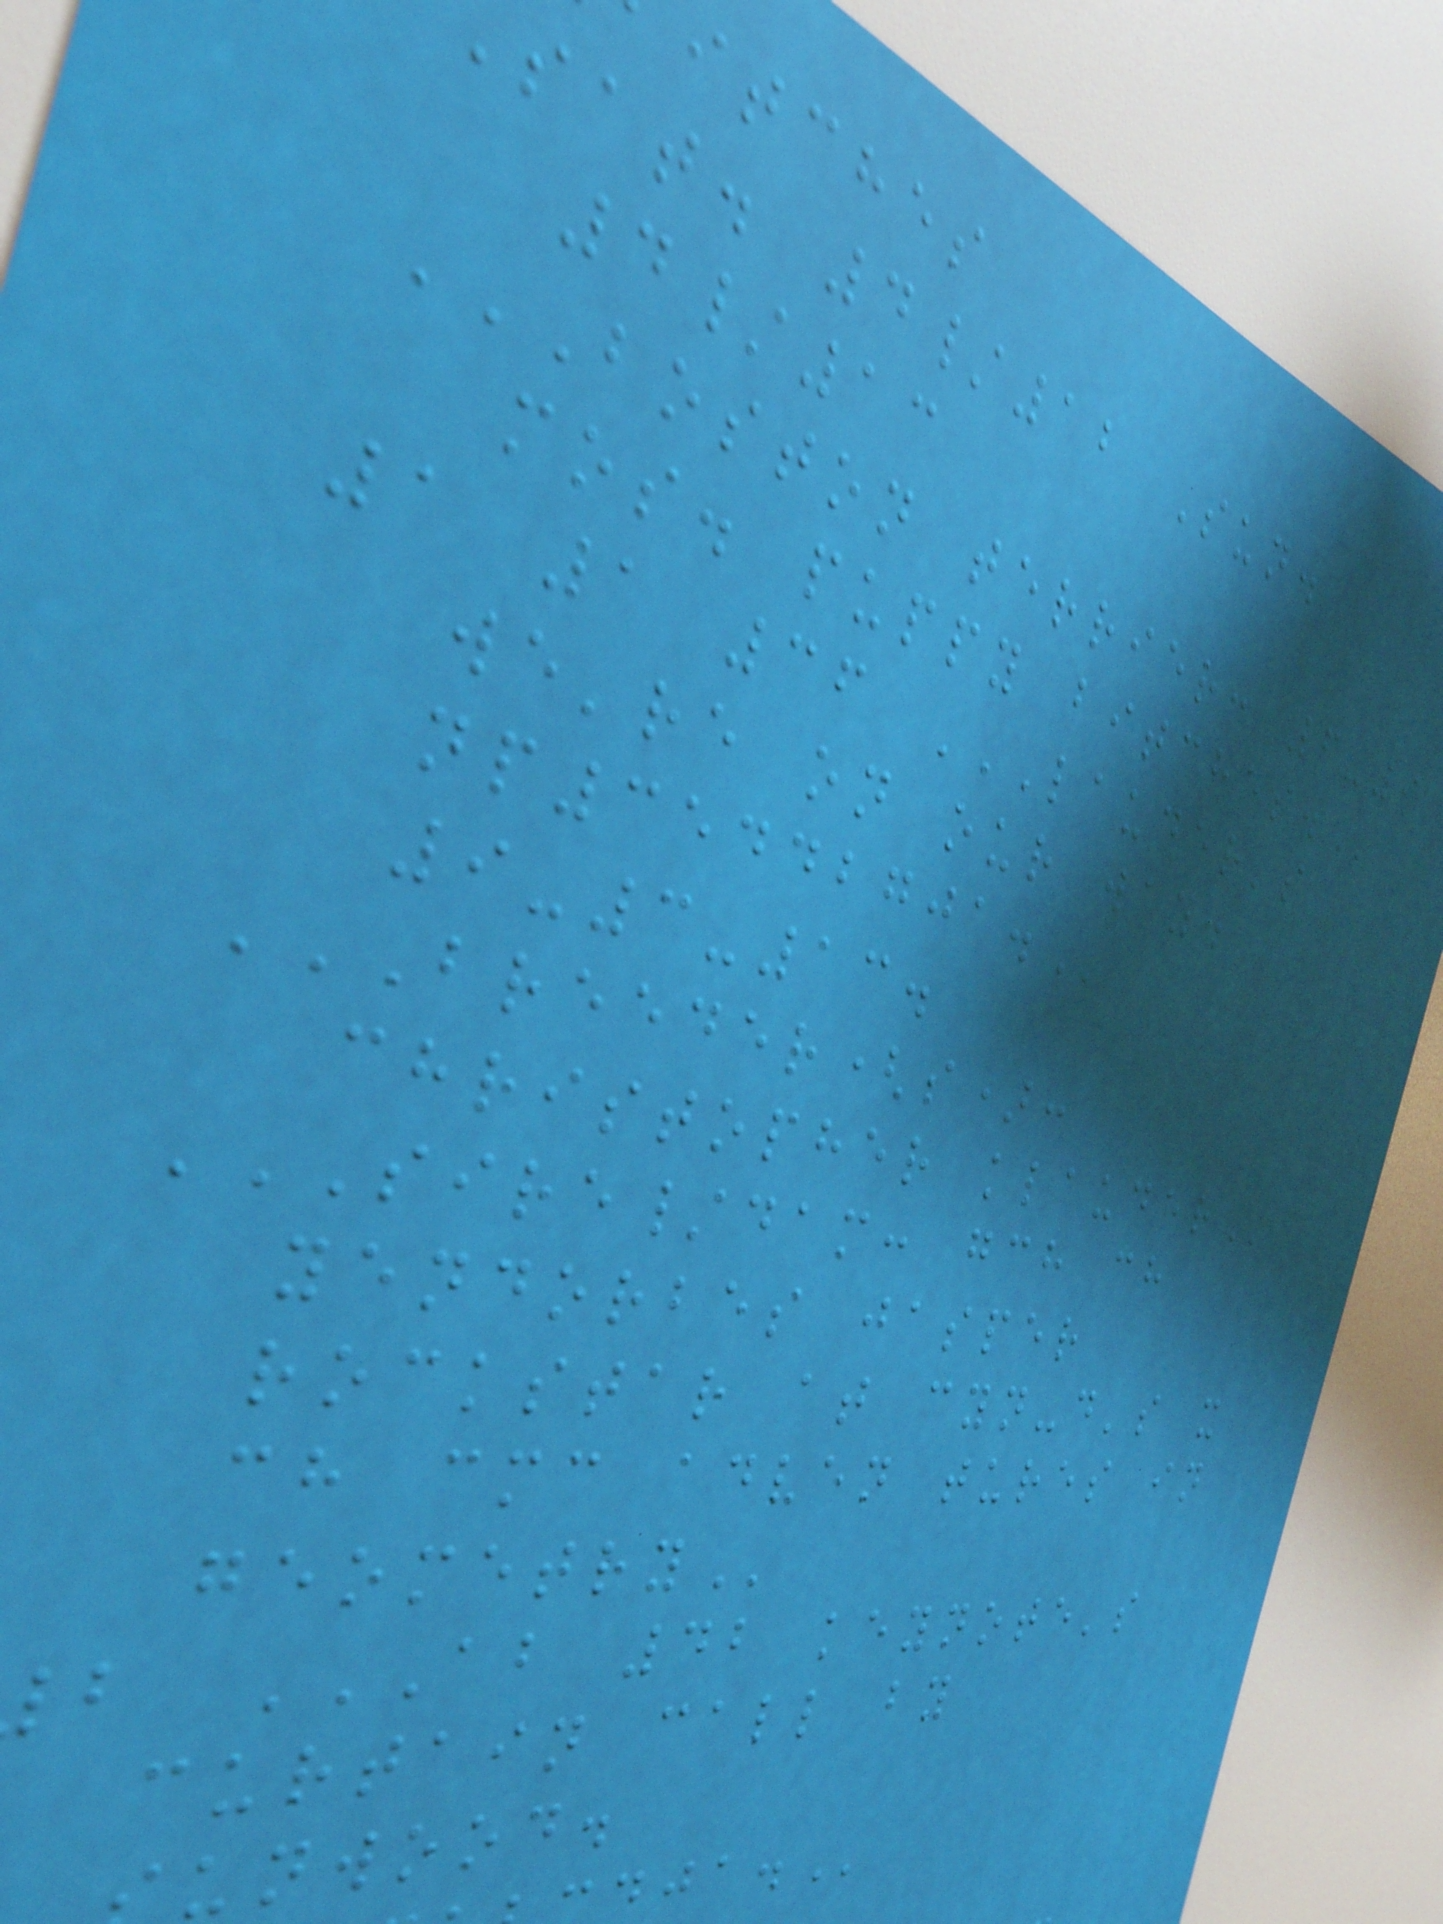itches
sat. 4/12 Sun.
4/13
BOSTON TERRIER: 6-9
mos. puppy
1 1 36 LAUDER'S
we're on our way.
9-3-13.
BREEDER(S):
christopher
SIRE/DAM: GCH CH
yendorbes jasper
rockstar at cyn-d's x
ch cmc adven tures in
curtain call by
unwood.
